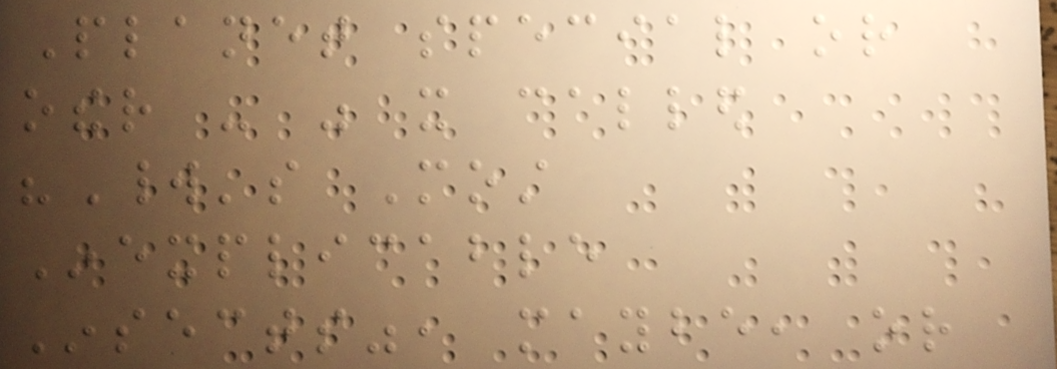Planet special or
other - was it called
"World's Most
Inexplicable
Insects", maybe, or
